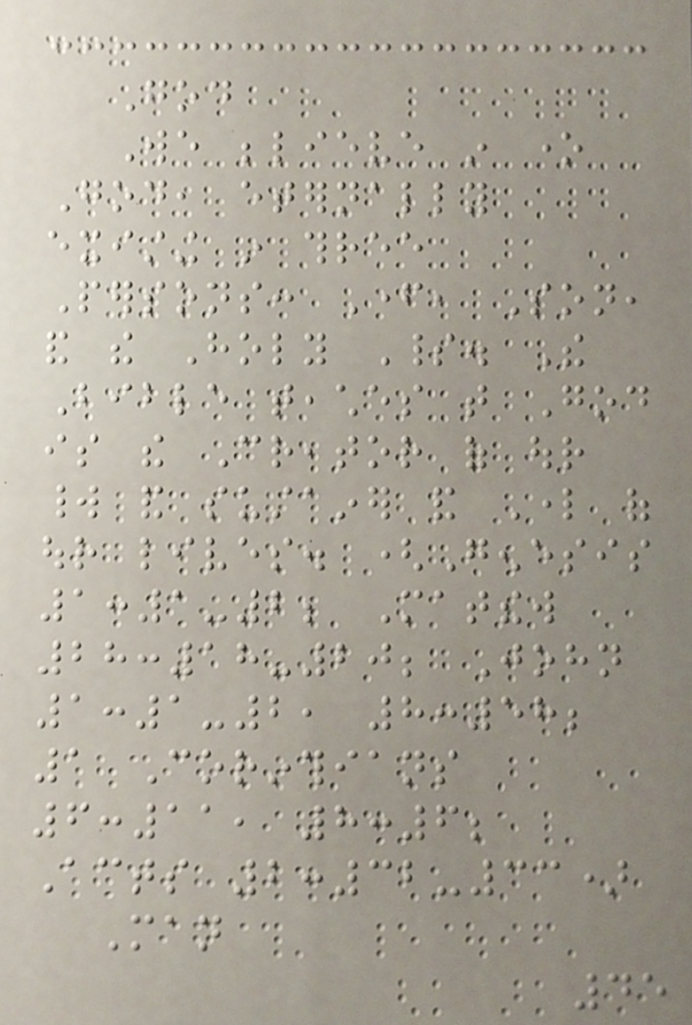God
We believe in one
God, eternally
existing in three
Persons: Father, Son,
and the Holy Spirit. The
Bible teaches that God
is the Creator of our
world and sustainer and Lord of
our lives. (Genesis
1:1-2; Matthew
28:18-20; John
1:1-2, 8:58;
1 Corinthians
6:11, 8:6;
Acts 2:32-33)
Man
45
